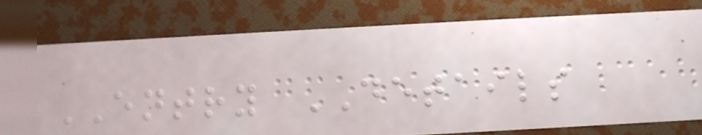ENTRY DETAILS
